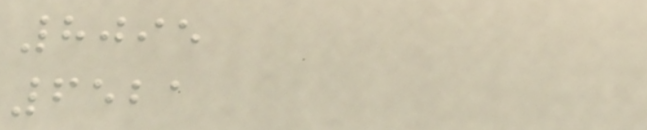8095
6521
